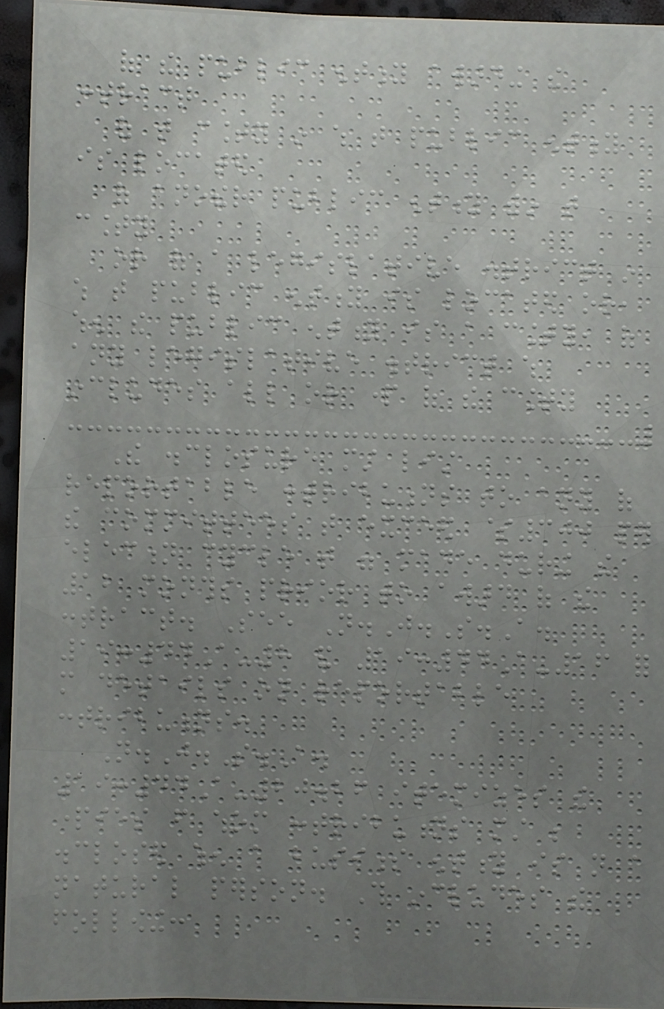of the public entity awarding the
contract
of that county in which that public entity
is located
of another public entity within that
county
or of a legislative district in
which that public entity is located or,
when the public entity is a county, of
any legislative district which
includes all or part of the county
The disclosure must list
reportable contributions to any of
the committees that exceed $300 per
election cycle that were made during the
12 months prior to award of the
contract. See N.J.S.A.
19:44A-8 and 19:44A-16 for
more details on reportable
contributions.
N.J.S.A.
19:44A-20.26 itemizes the
parties from whom contributions must be
disclosed when a business entity is not a
natural person. This includes the
following:
